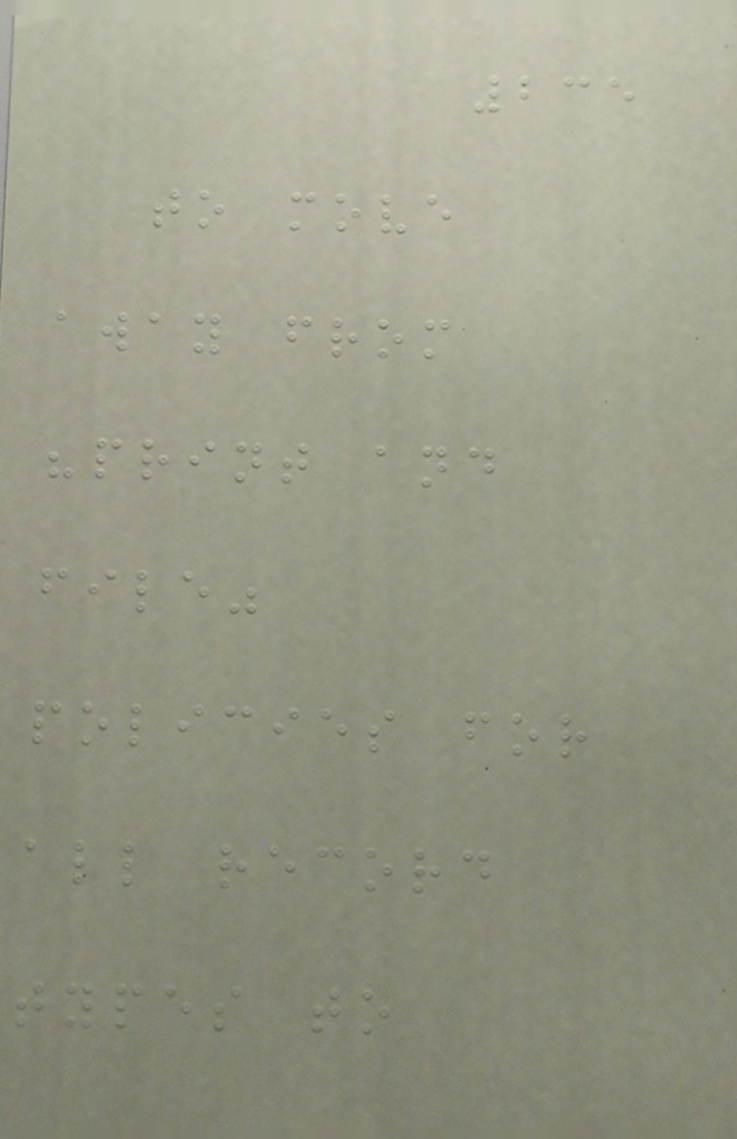235
to move
away from
"print and
file"
policies for
all record
types to
